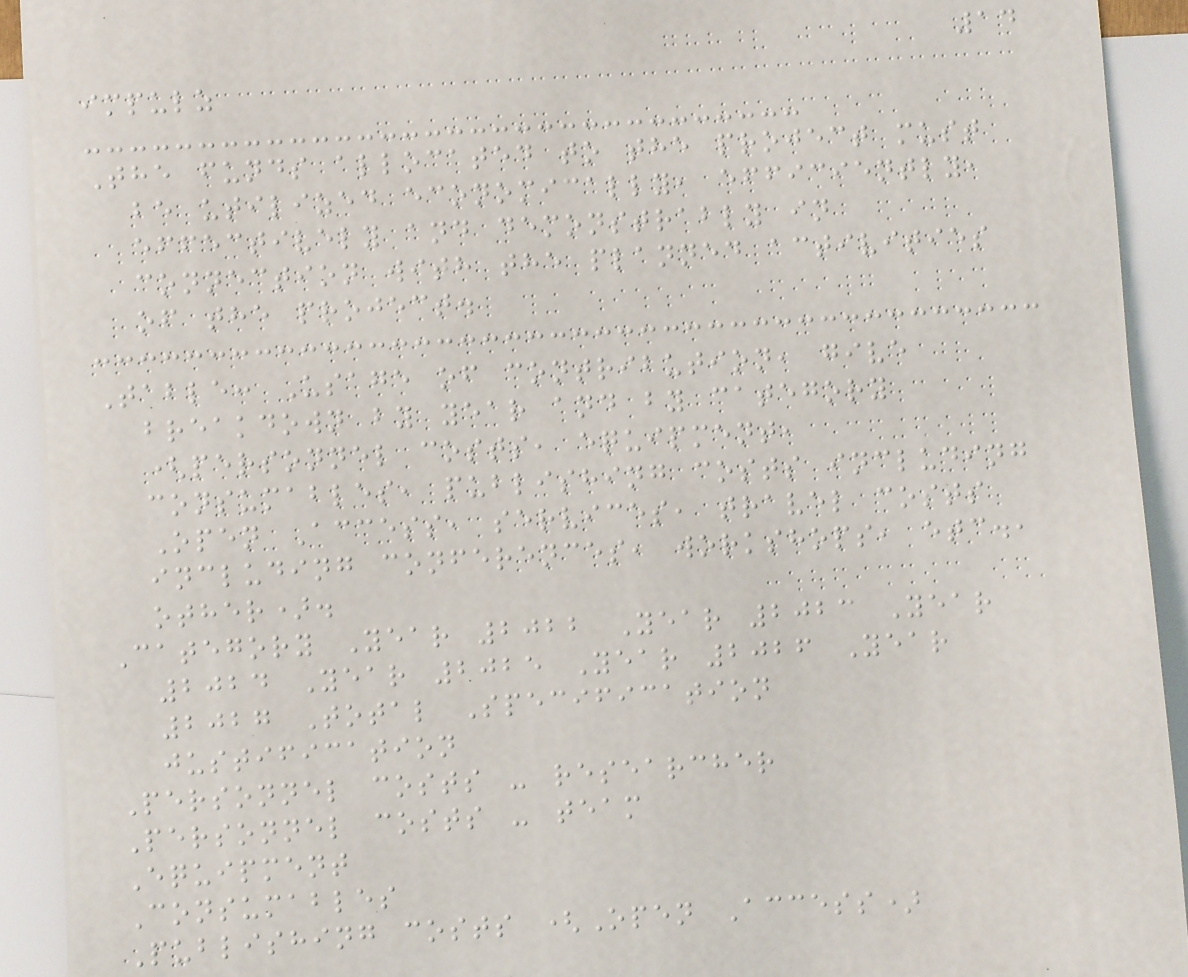14
impulz
The funds allocated to the project must
be utilized economically, efficiently,
effectively and demonstrably in
connection with the planned activities
of the project.
Table: Usage of contribution, give
breakdown by year and by category
(personnel costs, equipment,
consumables, publishing costs including
Open Access, services, travel costs
including conferences, workshops, etc.,
other).
Category Year 2022 Year 2023 Year
2024 Year 2025 Year 2026 Year
2027 Total Specification
justification
Personnel costs - researcher
Personnel costs - team
Equipment
Consumables
Publishing costs (Open Access)
